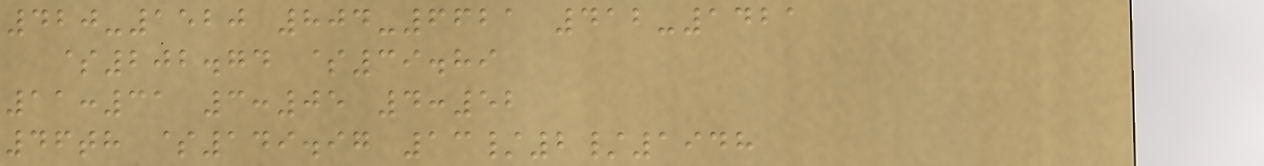420-1520 804-6621 412-1421
$202.74 $39.89
11:31 3:05 4:52
46th $149.97 13/2/1948
